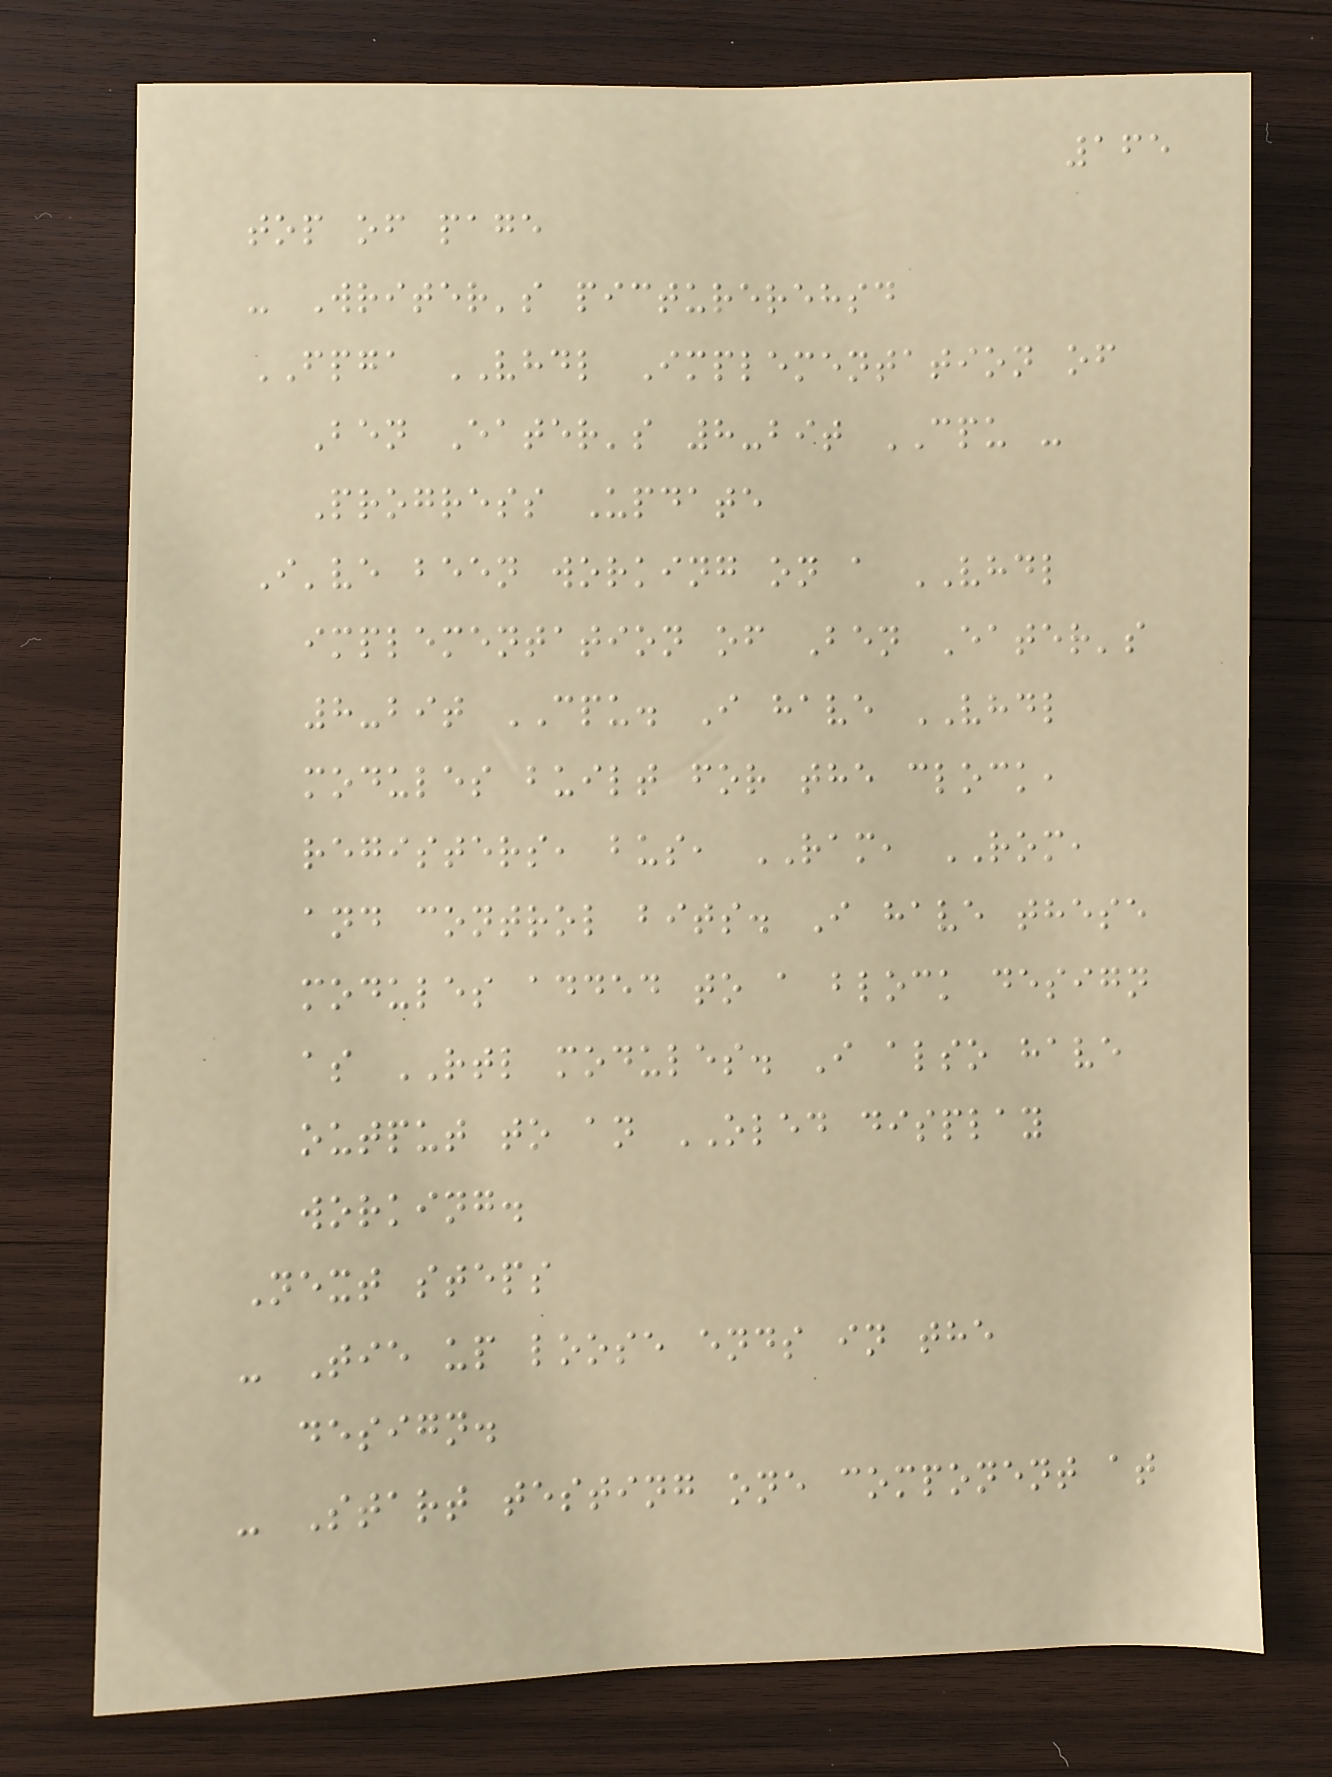165
top of page
- Writer's picturerehsd
FPGA VHDL Implementation of
Ben Eater's 8-bit CPU -
Progress Update
I've been working on a VHDL
implementation of Ben Eater's
8-bit CPU. I have VHDL
modules built for the clock,
registers, bus, RAM, ROM,
and control bits. I have these
modules added to a block design
as RTL modules. I also have
output to an OLED display
working.
Next steps
- Tie up loose ends in the
design.
- Start testing one component at
